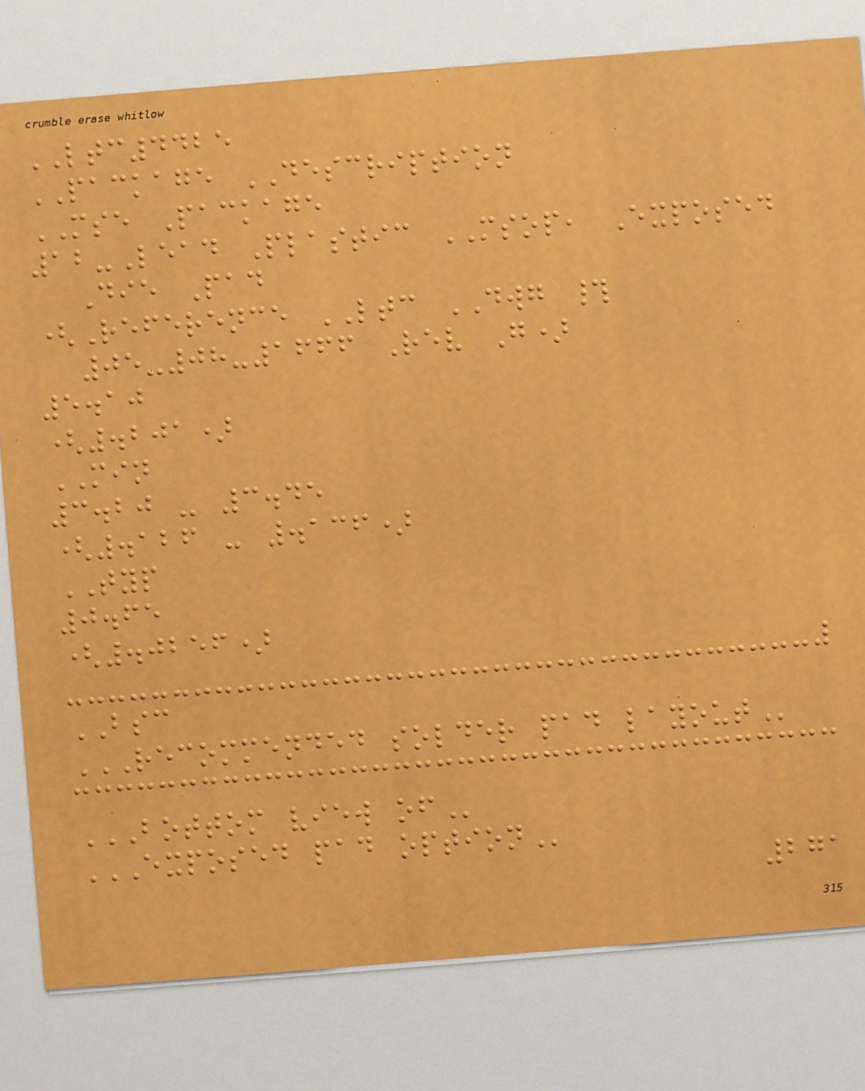LTC4425
PACKAGE DESCRIPTION
MSE Package
12-Lead Plastic MSOP, Exposed
Die Pad
(Reference LTC DWG #
05-08-1666 Rev G)
5.10
(.201)
MIN
3.20 - 3.45
(.126 - .136)
TYP
0.65
(.0256)
BSC
RECOMMENDED SOLDER PAD LAYOUT
BOTTOM VIEW OF
EXPOSED PAD OPTION
271
